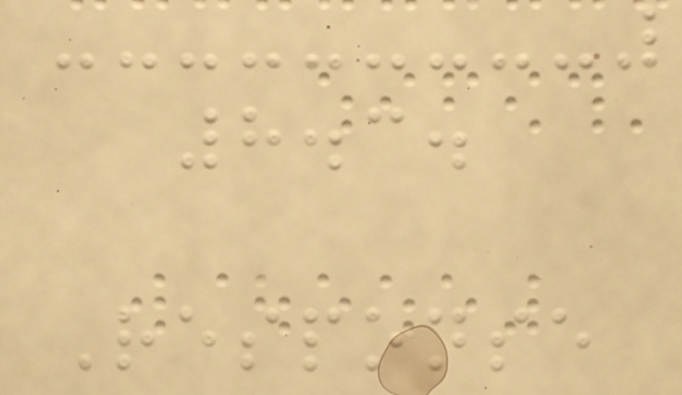8.3.
Response
